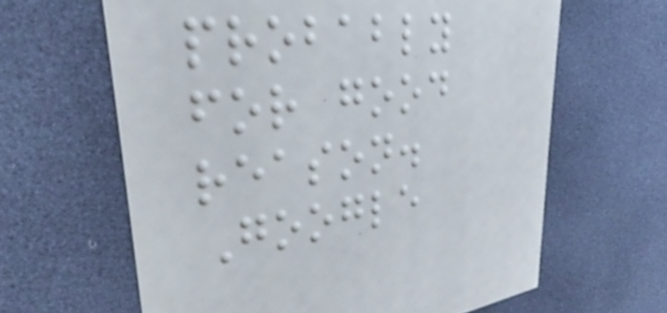probably
for good
reason.
Google
